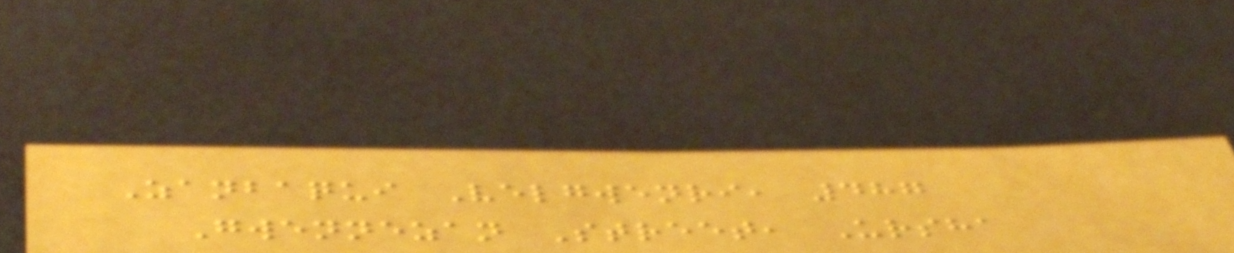Zanbaqui Velgwenri, 487
Gwennezan Street, Ursha
